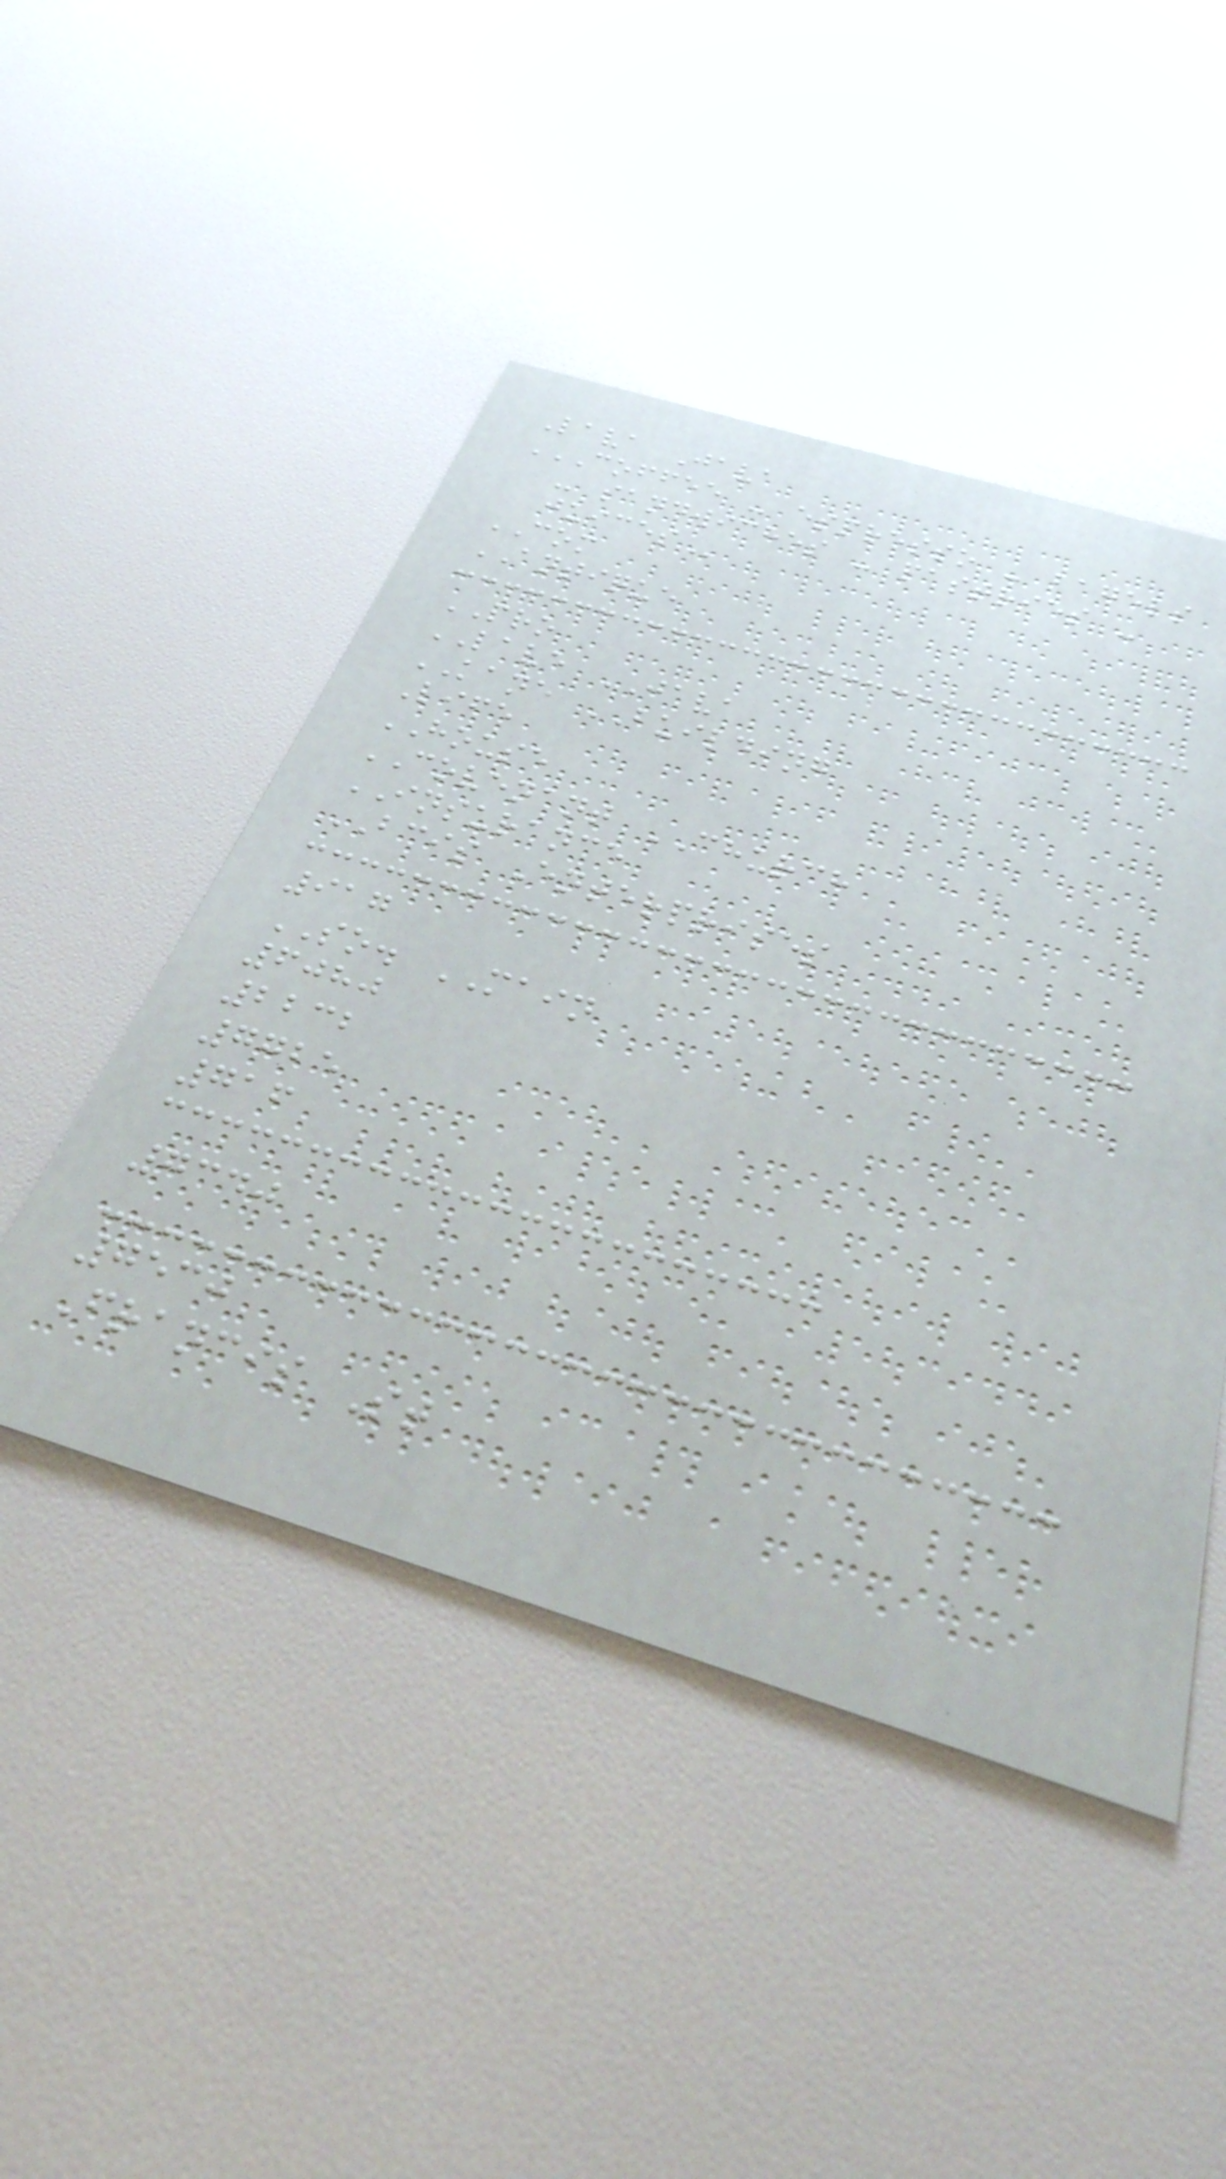Lava Java
COFFEE - ESPRESSO - BAGELS
- SANDWICHES - PASTRIES -
JUICES
COM
ANTIQUE
PRO
LAVE JAVA
KANE BUILDING
Life
HOUSE
COVENANT CHURCH
INSURANCE
BCIS Enterprises
917
SO. MAIN
6080
2232
7725
716
7340
7530
Francis St
